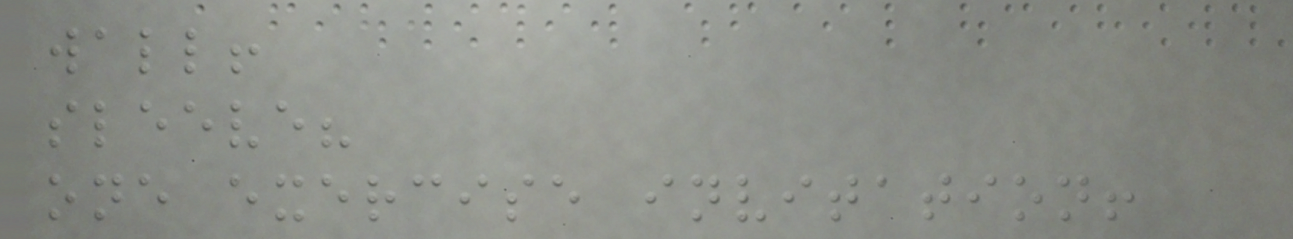wall!
sleeve?
one exercise invitation!
